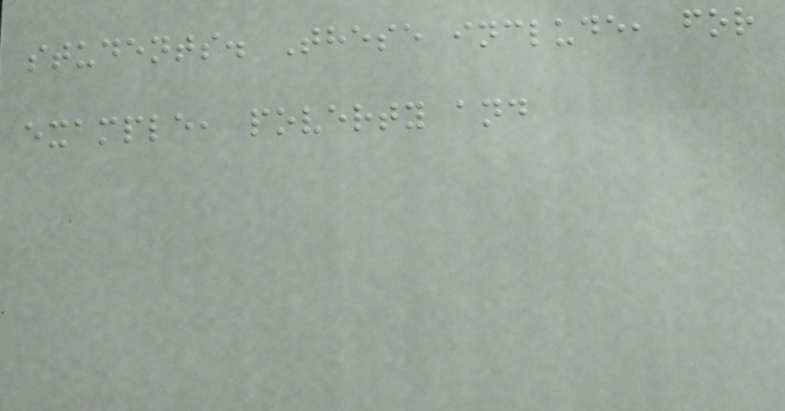students. These include, for
example, poverty and
